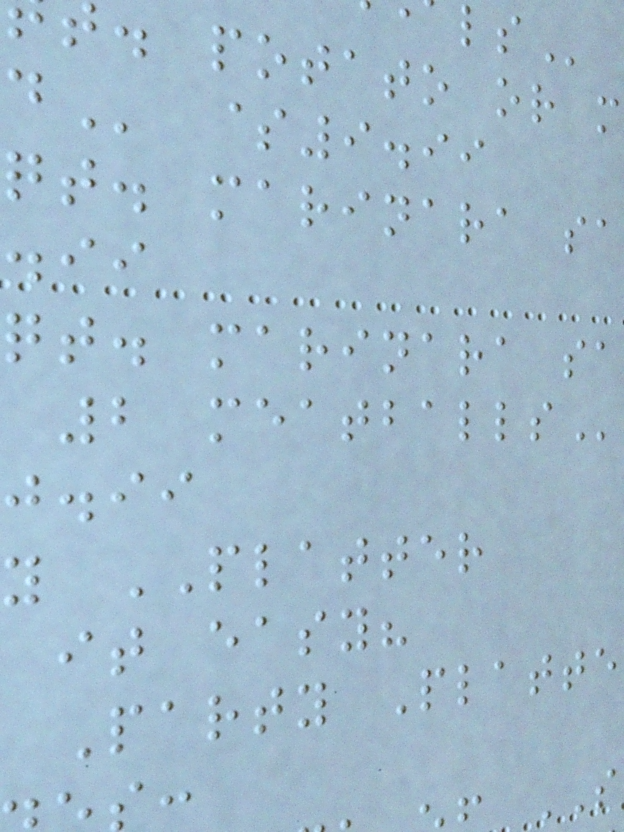. potato or
$9.99
qt. marinara
qt. marinara
j.ii
y PLATTER
it easy?
Party Platte
